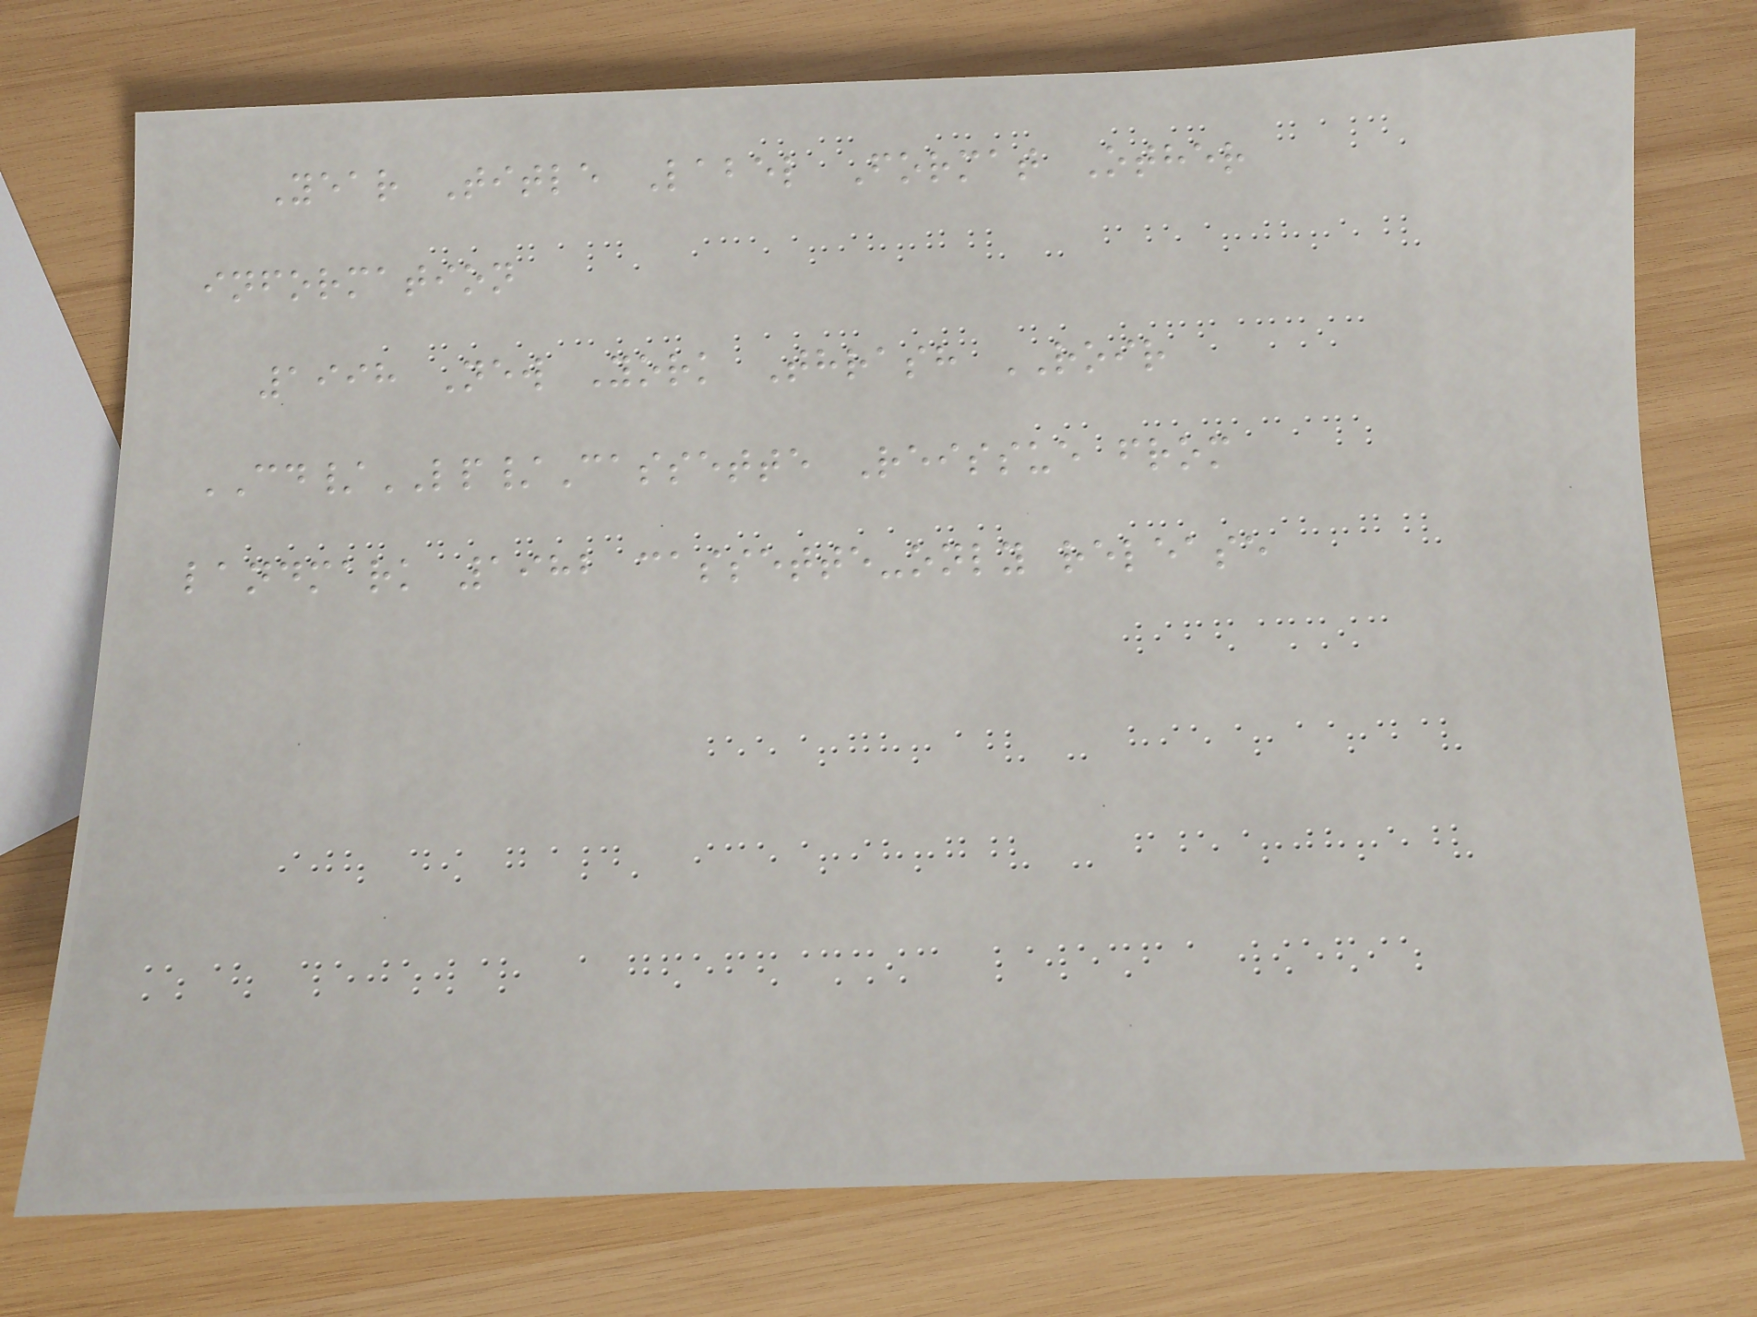Year Title Label Format Other
information
1998 New York Thrash ROIR
CD/LP/Cassette Reissue from
landmark 1982 cassette-only release
